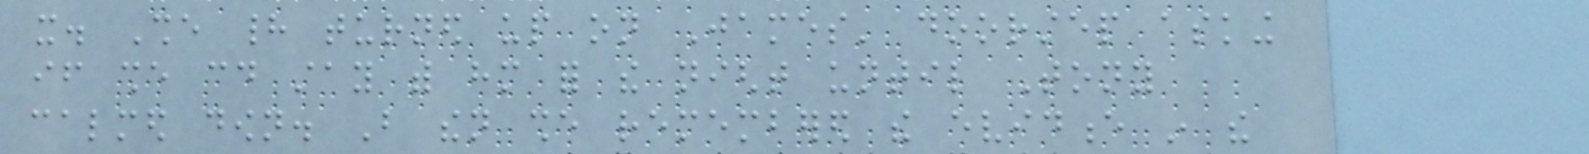it. She had turned up on James' doorstep asking
if she could stay with him for the night until Tony
calmed down. But then she remembered the evidence in the
